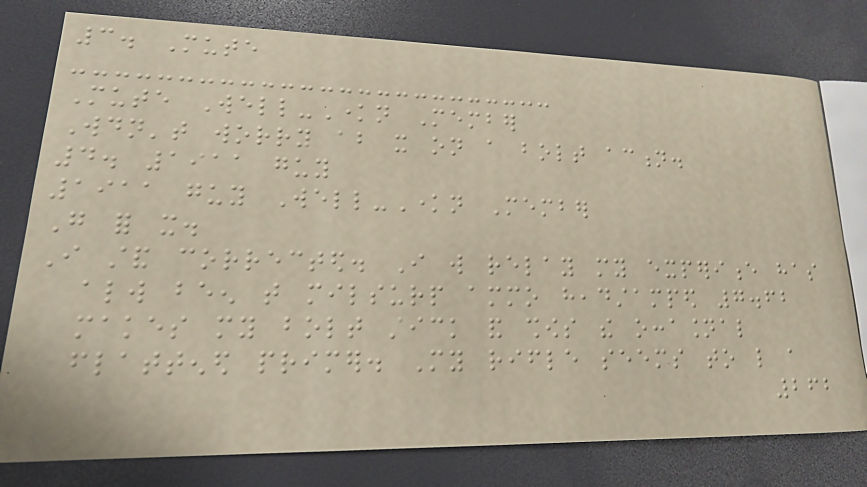3. Mute
Mute Well-Known Member
Wouldn't worry about it on a bolt action.
4. 1911 guy
1911 guy Well-Known Member
Go for it.
I stand corrected. I will relay my experience has
always been that milsurp ammo headstamped 7.62
makes my bolt stick and shows the occasional
flattened primer. My rifle seems to like a
262
